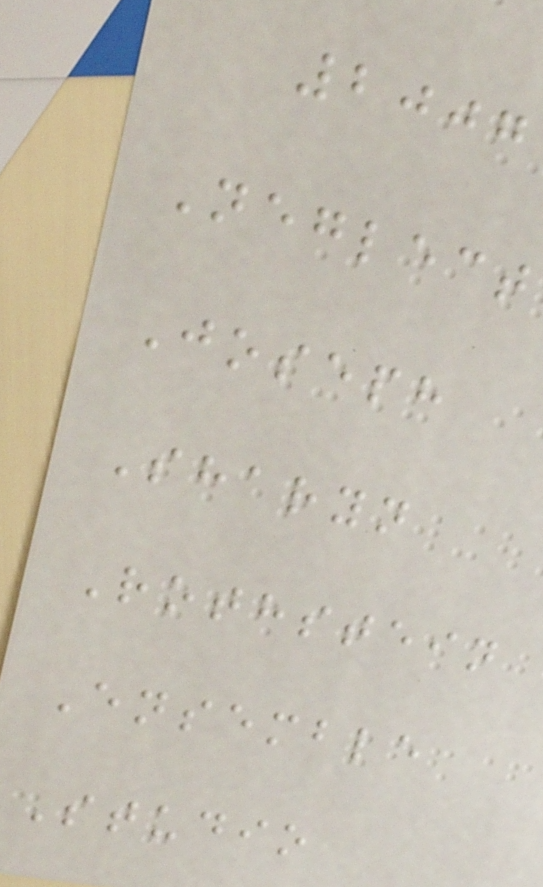2007
Neglect
Joseph
Sharyn
Rothstein
Ensemble
Studio
